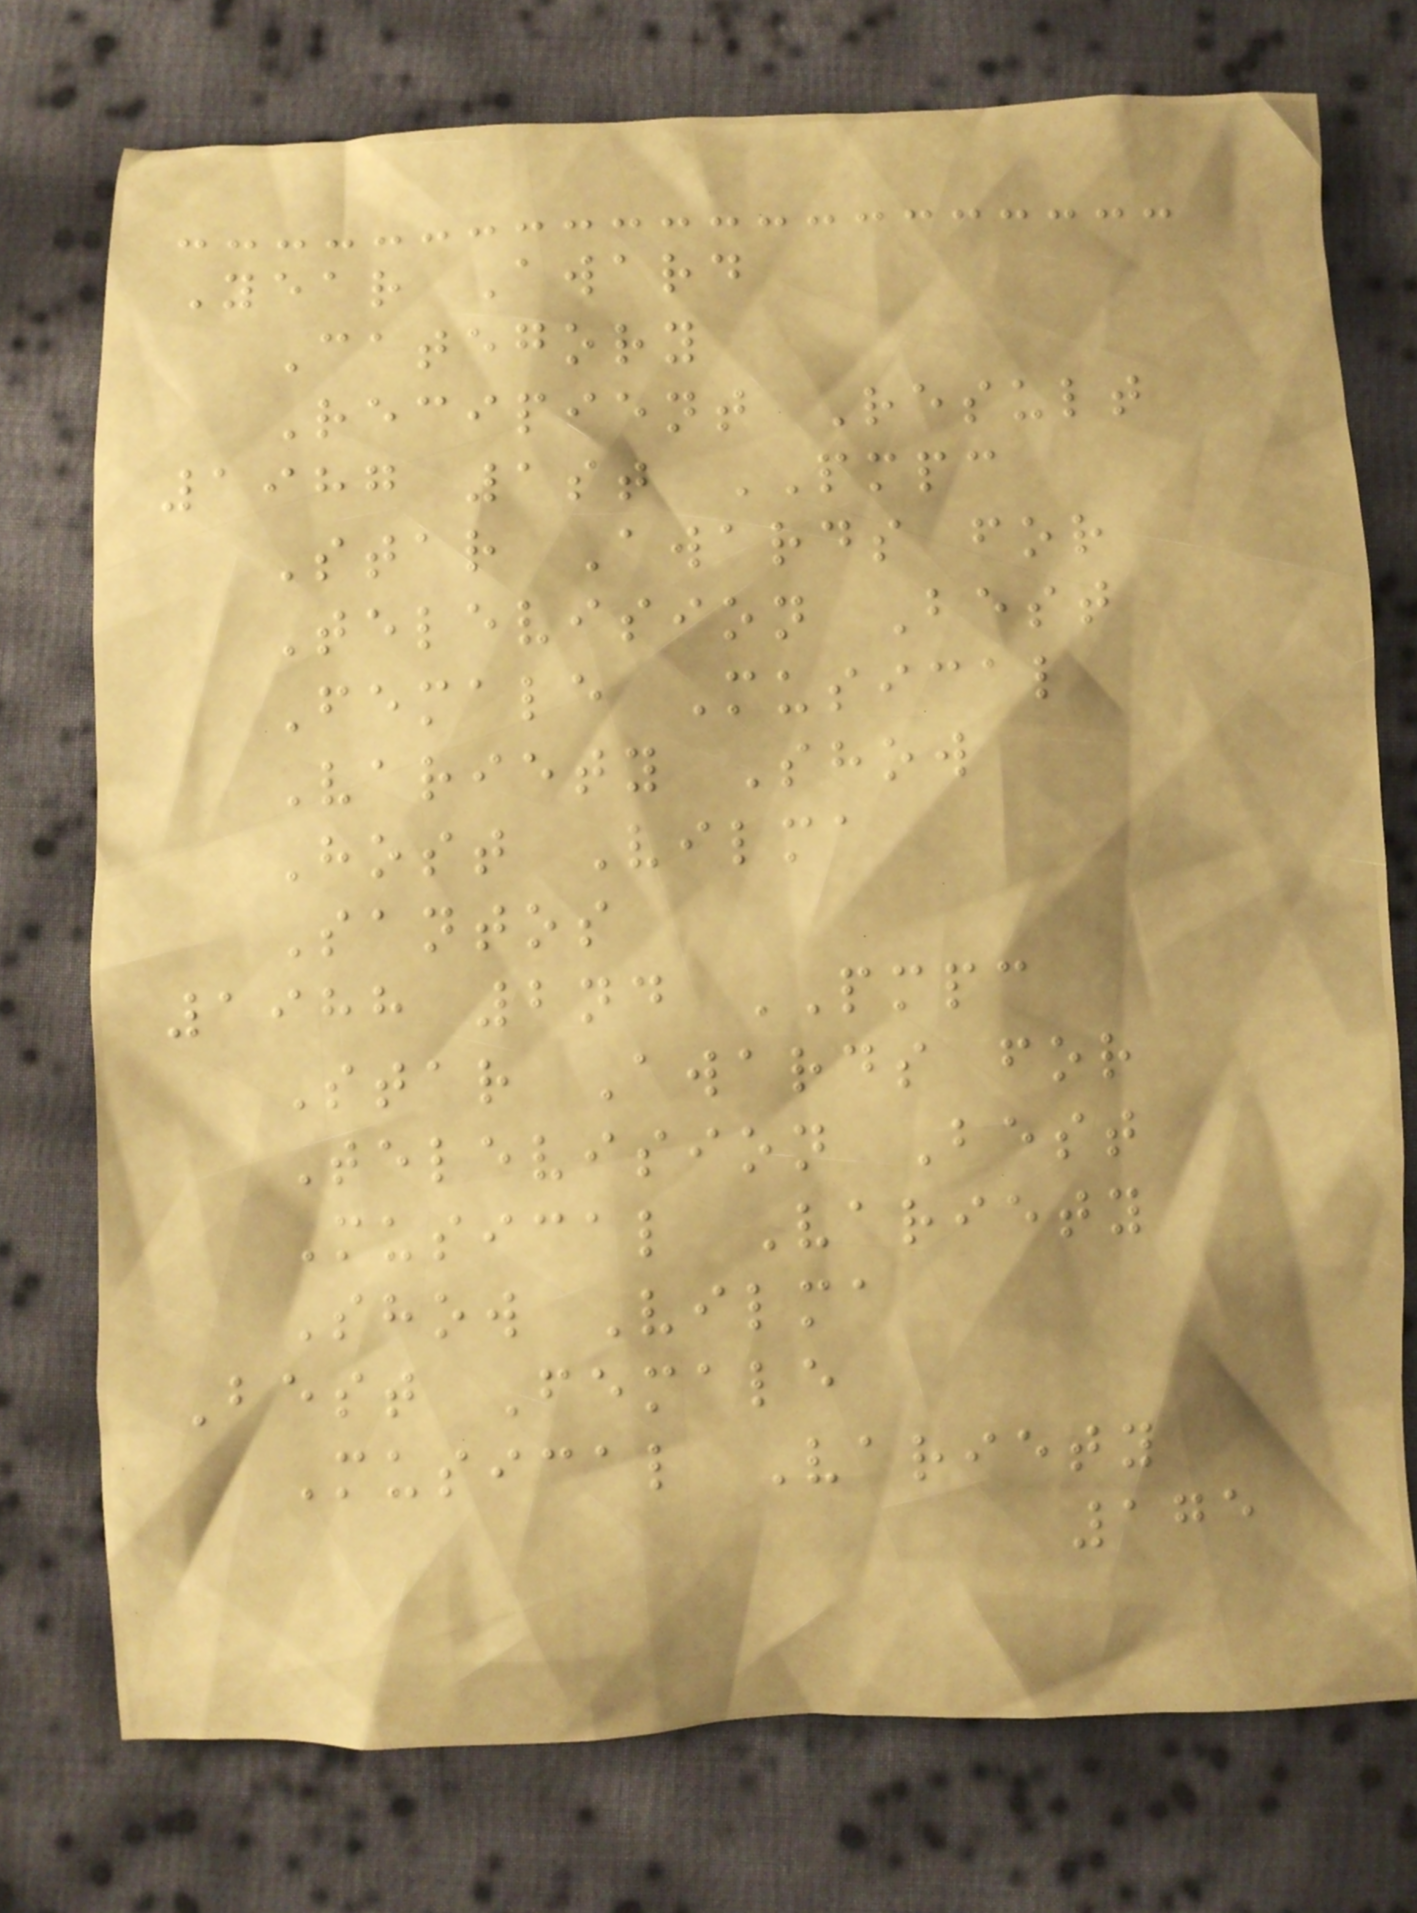Year Award
Category
Recipient Result
1987 1st PMPC
Star Awards for
Television Best
Female Musical
Variety Show
Host Vilma
Santos
1988 2nd PMPC
Star Awards for
Television Best
Musical Variety
Show Vilma
Best Female
Musical Variety
175
